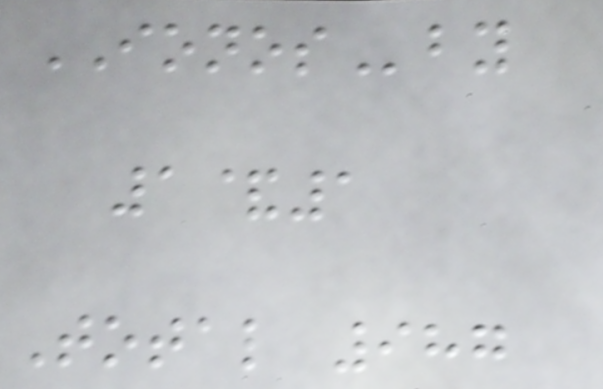IONOSby
1&1
Total 987
